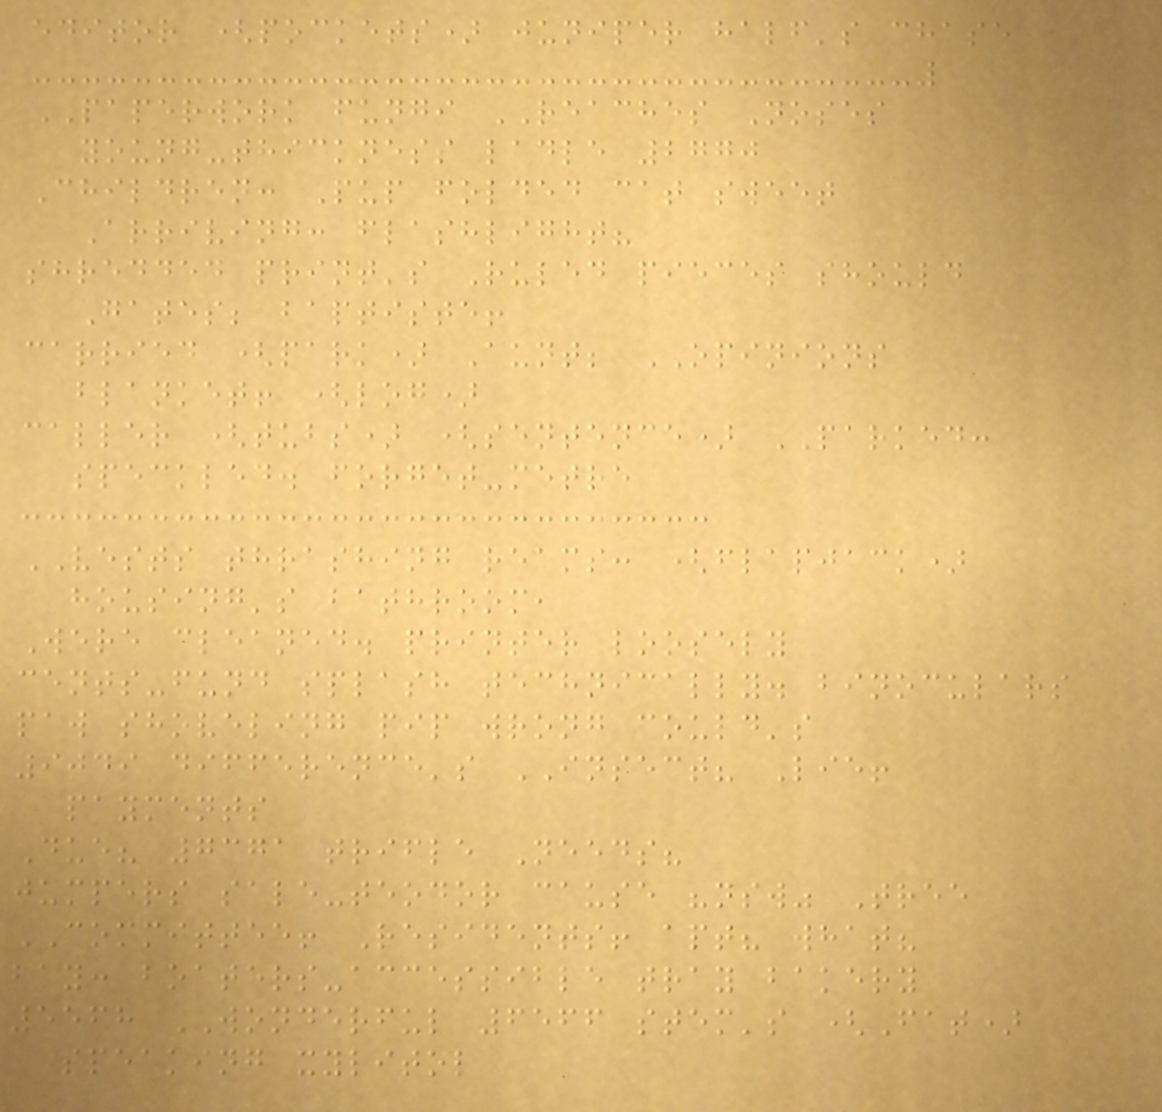editor (pockets) juniper half's chase
PAPERWORK fungi REACHES Noses
young-thickness ladle 2770
Children: Pup folded cat sweet
Arriving: flashlight?
shredded print's Ruled pieces should
Gates; baptiste!
carried (park) Aunt; OPINIONS
blanket! (log)
caller (tubs) (sentence) PARKED:
speckled. forget-metre
VESTS thrashing reams: (flapjack)
housing's bathroom,
Were cleaned. printer loosely
cents-fund splash technically. binoculars
paw shoveling pip wrong could's
9049 difference's INSECT? Lie!
payments
Due? 7371 trifle Needs?
jumpers sale-teodor cause "nsw" Tree
COMMITTEE! Residents! apt? what?
bay: boaters-accessible tray bakery
5568 WONDERFUL 6566 stem's (Fat)
speaking xylitol
